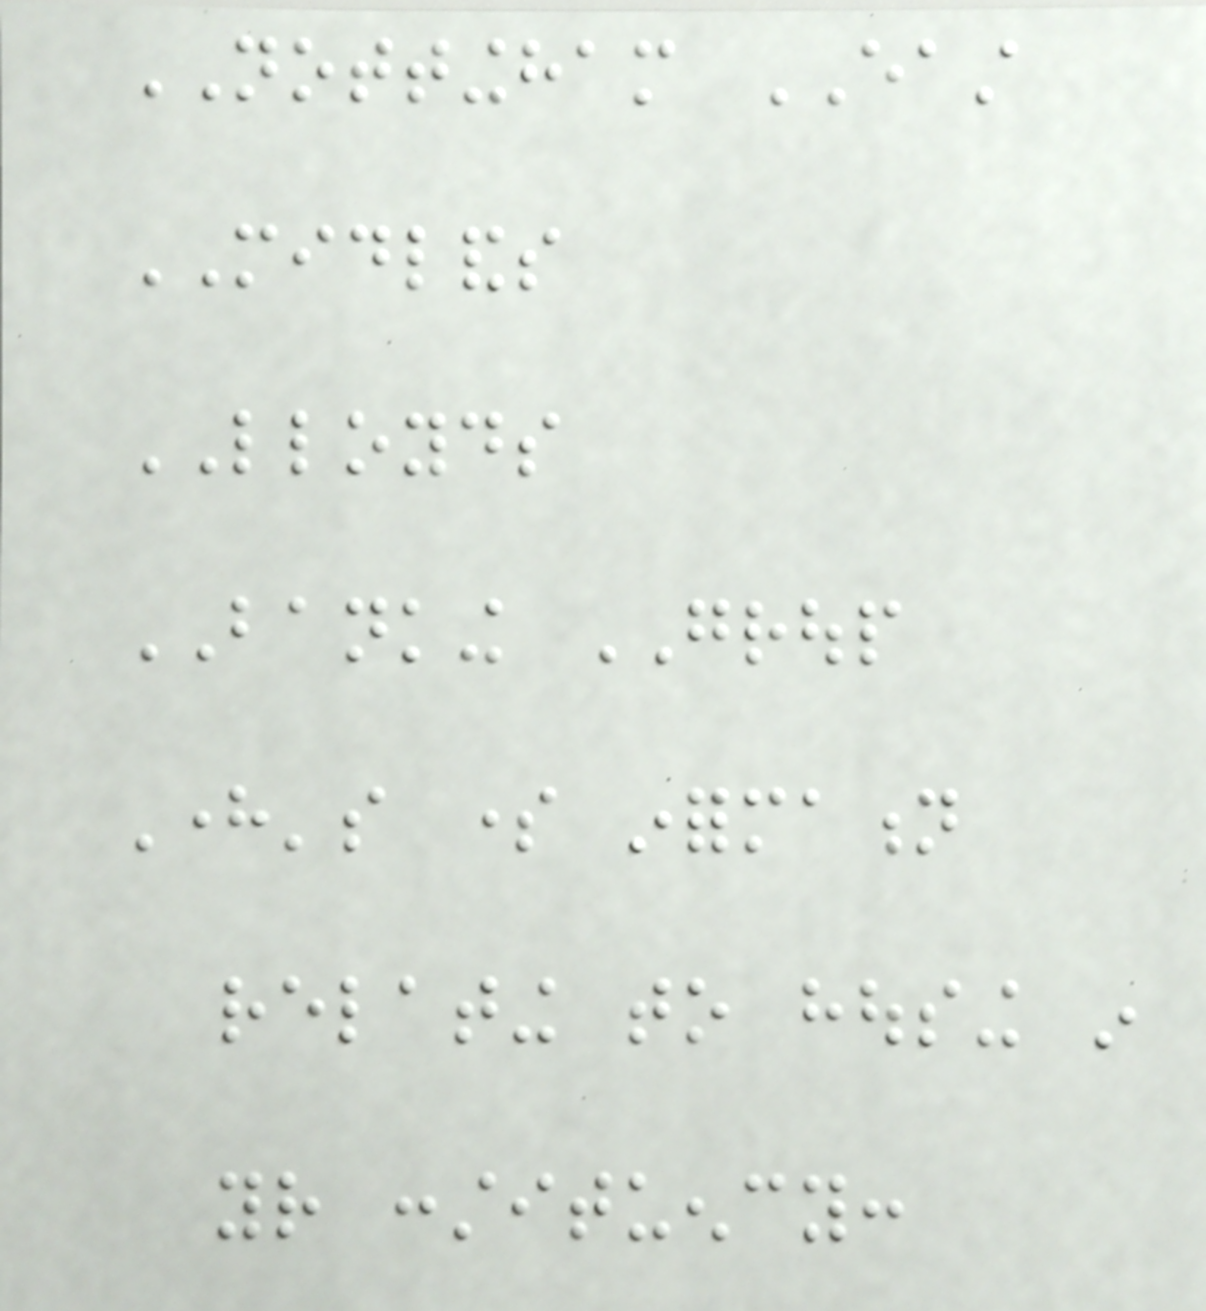NOTTINGHAM EAST
MIDLANDS
LLOYDS
BANKING GROUP
Here's some information
relating to housing in
your constituency:
